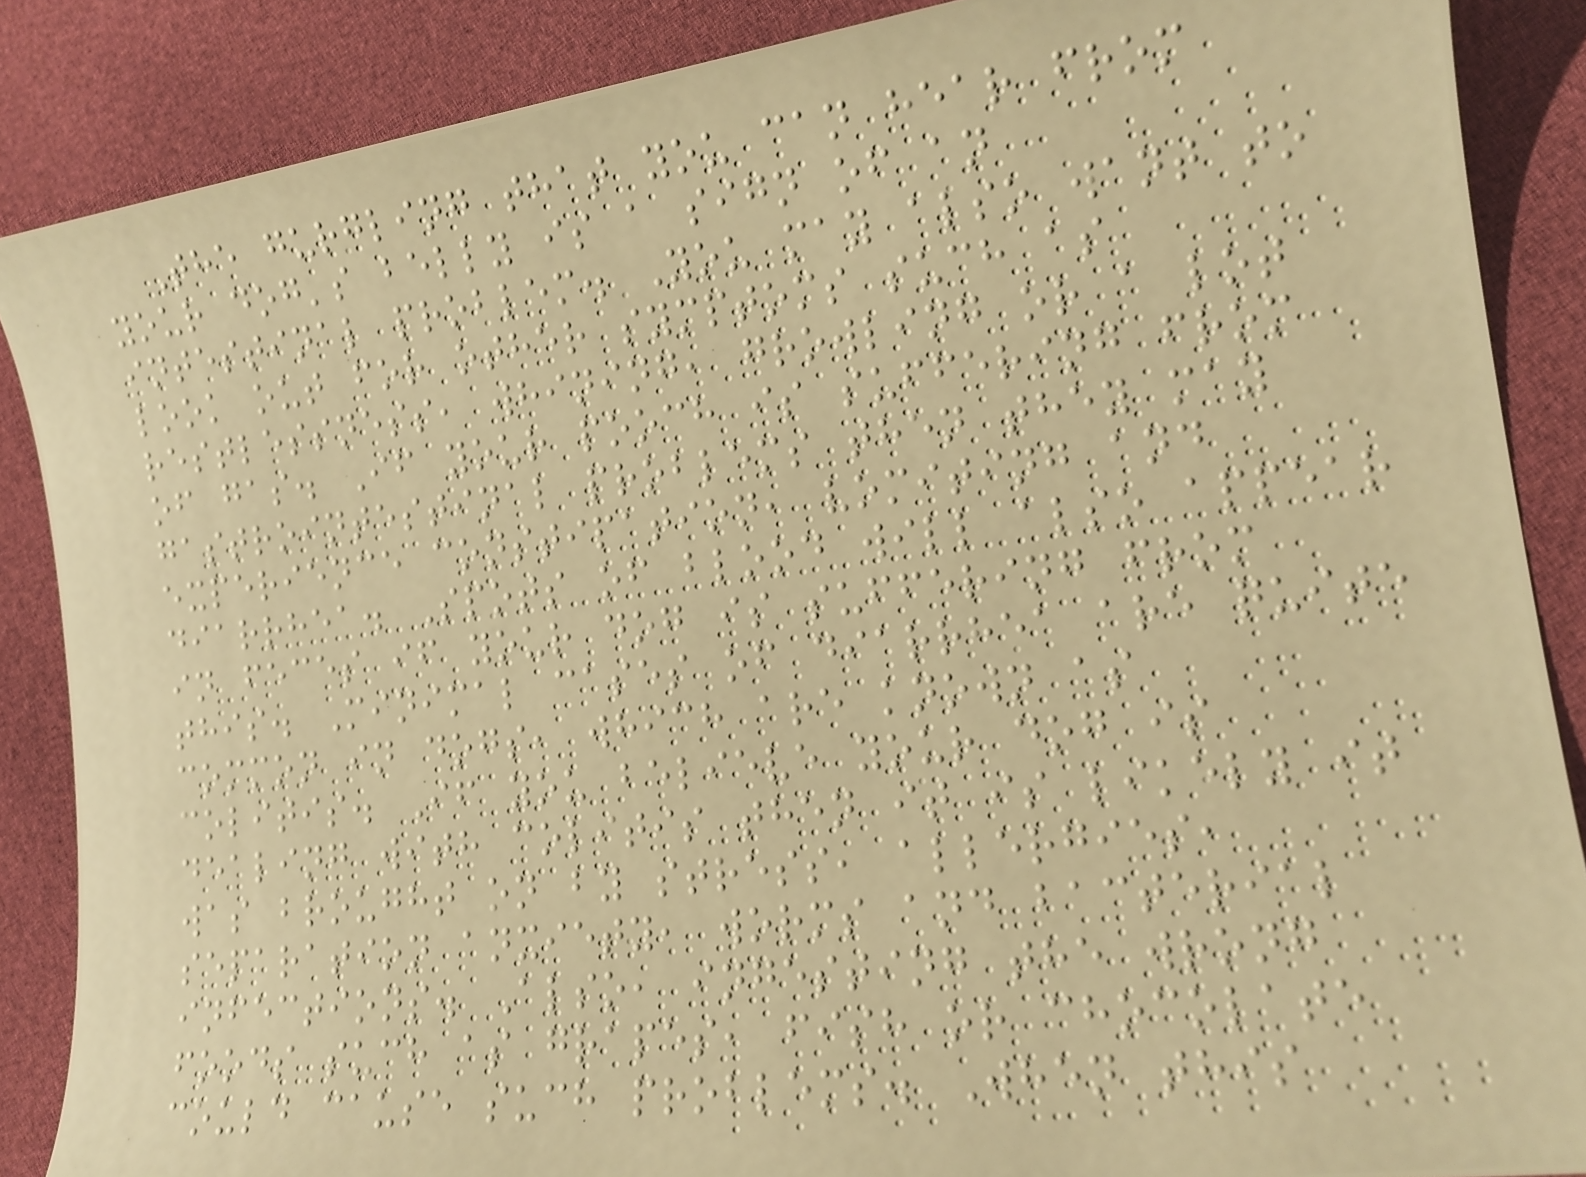The gurgling that you can hear from
your dog's belly is a sign of an
intestinal problem. You may also want to
look out for other symptoms such as
restlessness, whining, growling or a lot
of gas. If your pooch is suffering from
gastrointestinal problems then they may
experience constipation, vomiting and
diarrhea. Spots of blood will also appear
in feces if your dog is suffering from
this. Minimal cases of diarrhea are quite
common in dogs, which are known as
colitis. If you believe your dog is
dealing with colitis then it is likely it
was brought on by stress, allergies,
separation anxiety, worms and bacterial
infections. Also, ingesting the wrong
foods such as grapes, fish or chocolate
could cause such problems. When this
